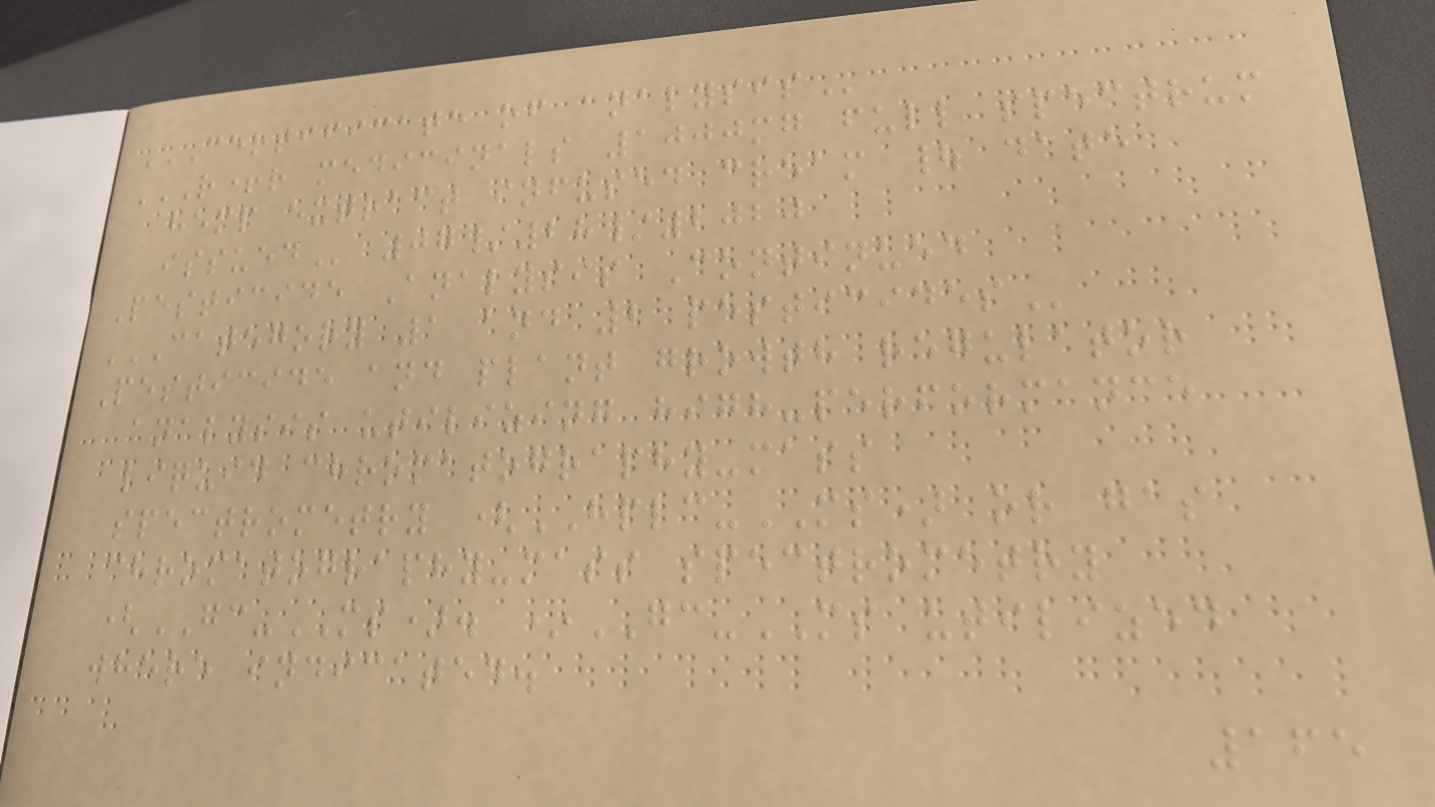CERTIFICATE OF ANALYSIS
R+R MEDICINALS 1000MG FULL SPECTRUM
HEMP EXTRACT INFUSED CREAM | DATE
ISSUED 07/28/2020
Pesticide Analysis Continued
CATEGORY 1 AND 2 PESTICIDES
Pesticide and plant growth regulator
analysis utilizing high-performance
liquid chromatography-mass
spectrometry (HPLC-MS) or gas
chromatography-mass spectrometry
(GC-MS). *GC-MS utilized
where indicated.
165
